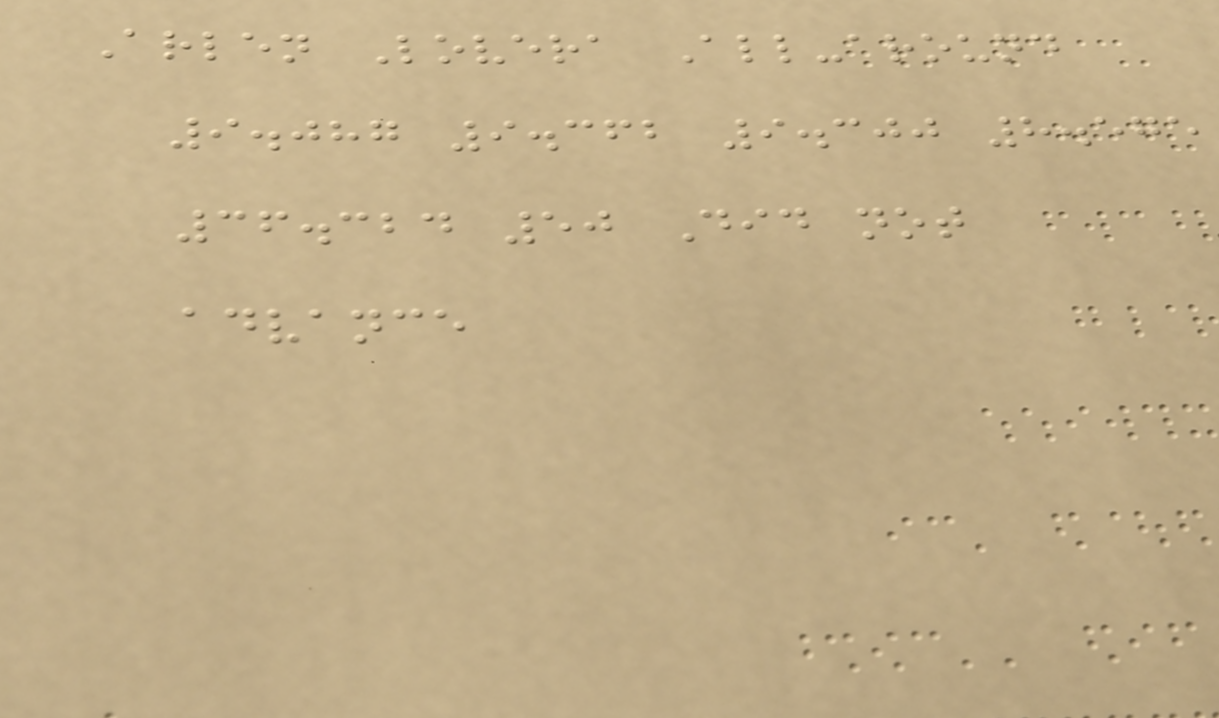Arlen Lovera All-around
9.087 9.362 9.300 8.575
36.324 50 Did not
advance
